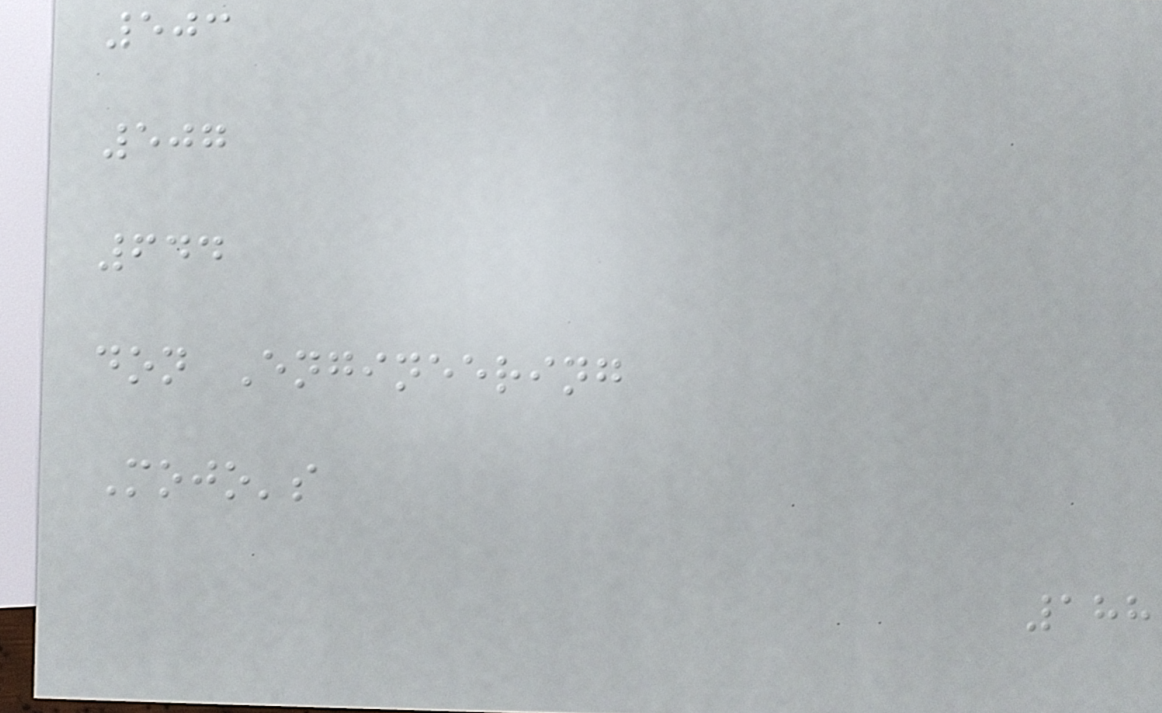503
507
644
don Engineering
Mojo's
188
